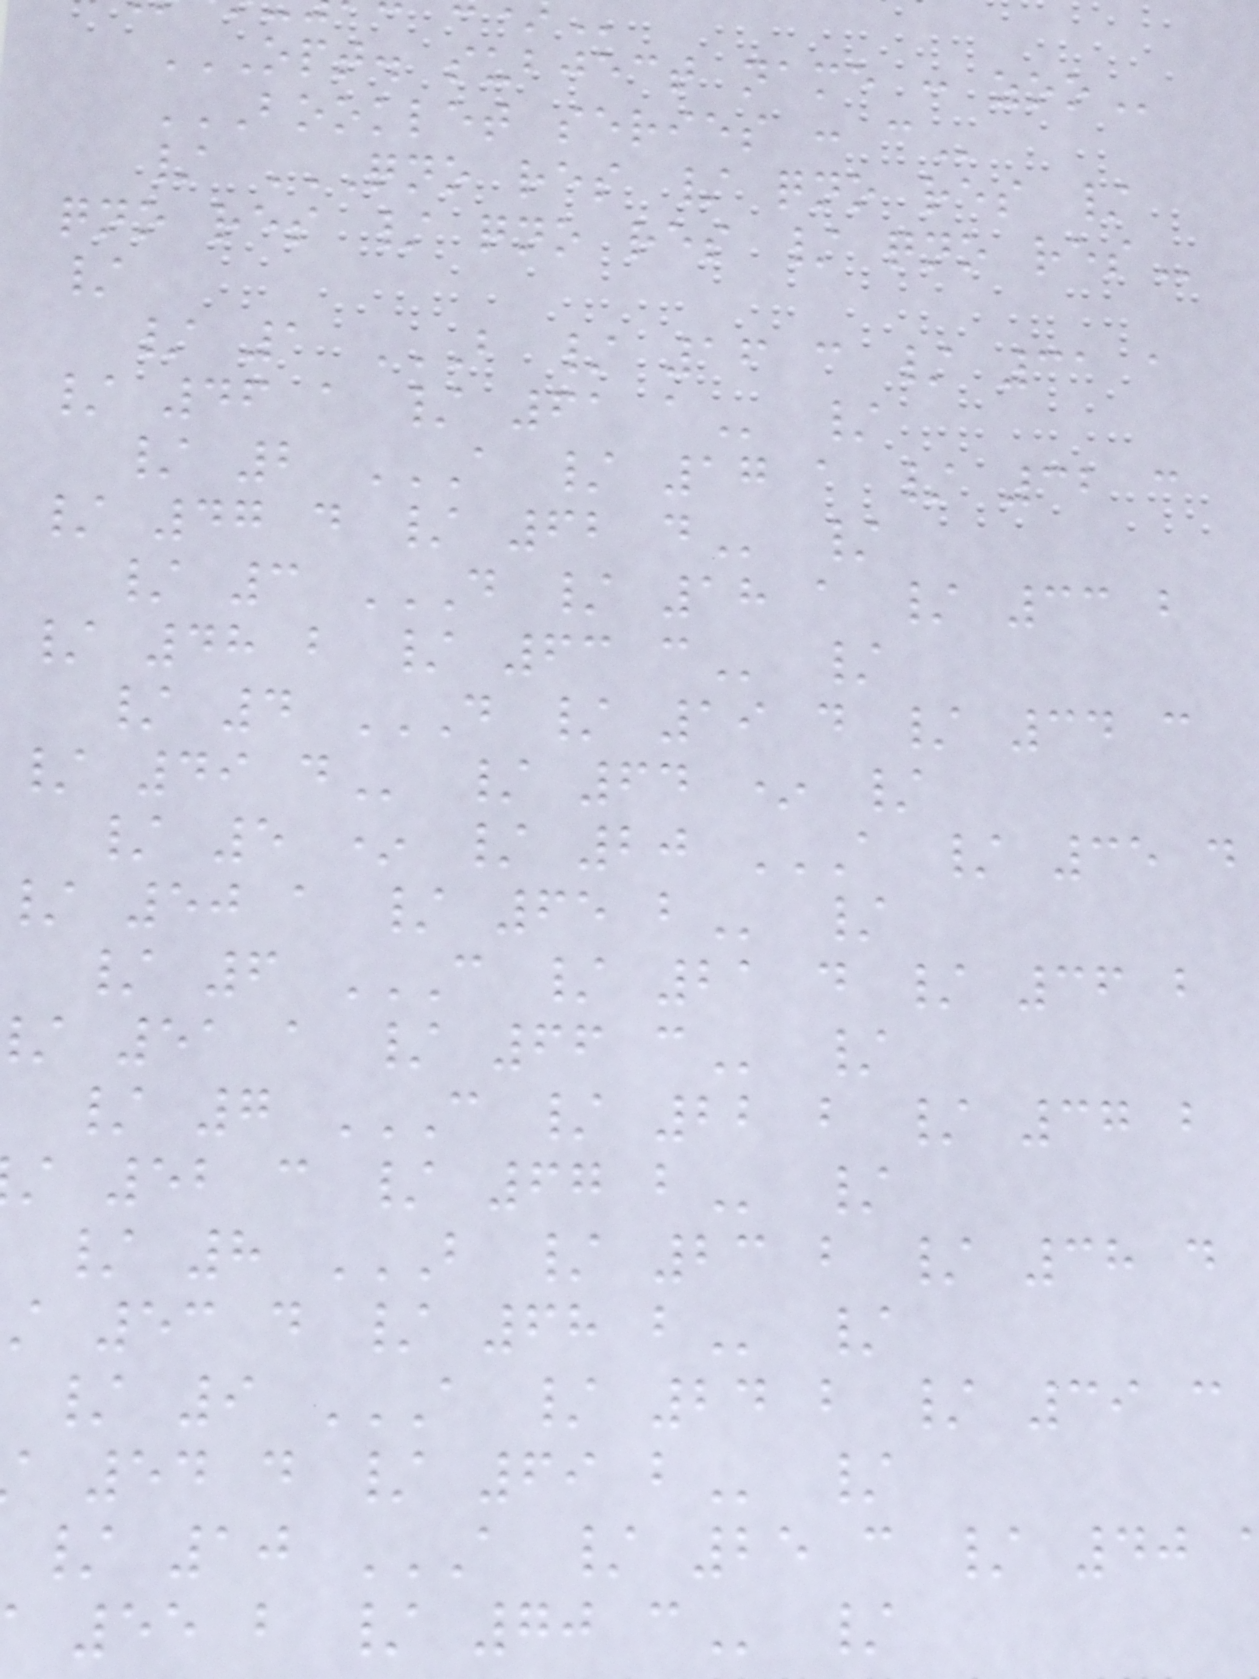OPT. SUBJECT NAME : ZOO
BOOKLET SERIES : C
/ QNO RES / QNO RES /
qno res / qno res / qno
/
/ 1 B / 16 C / 31 A
/ 46 a / 61
/ 2 A / 17 A / 32 C
/ 47 d / 62
/ 3 D / 18 A / 33 B
/ 48 b / 63
/ 4 D / 19 D / 34 C
/ 49
/ 5 * / 20 A / 35 D
50 a / 65
/ 6 C / 21 D / 36 B
51 a / 66
/ 7 C / 22 B / 37 B
52 c / 67
/ 8 B / 23 B / 38 D
53 d / 68
/ 9 A / 24 B / 39 C
54 d / 69
55 b / 70
